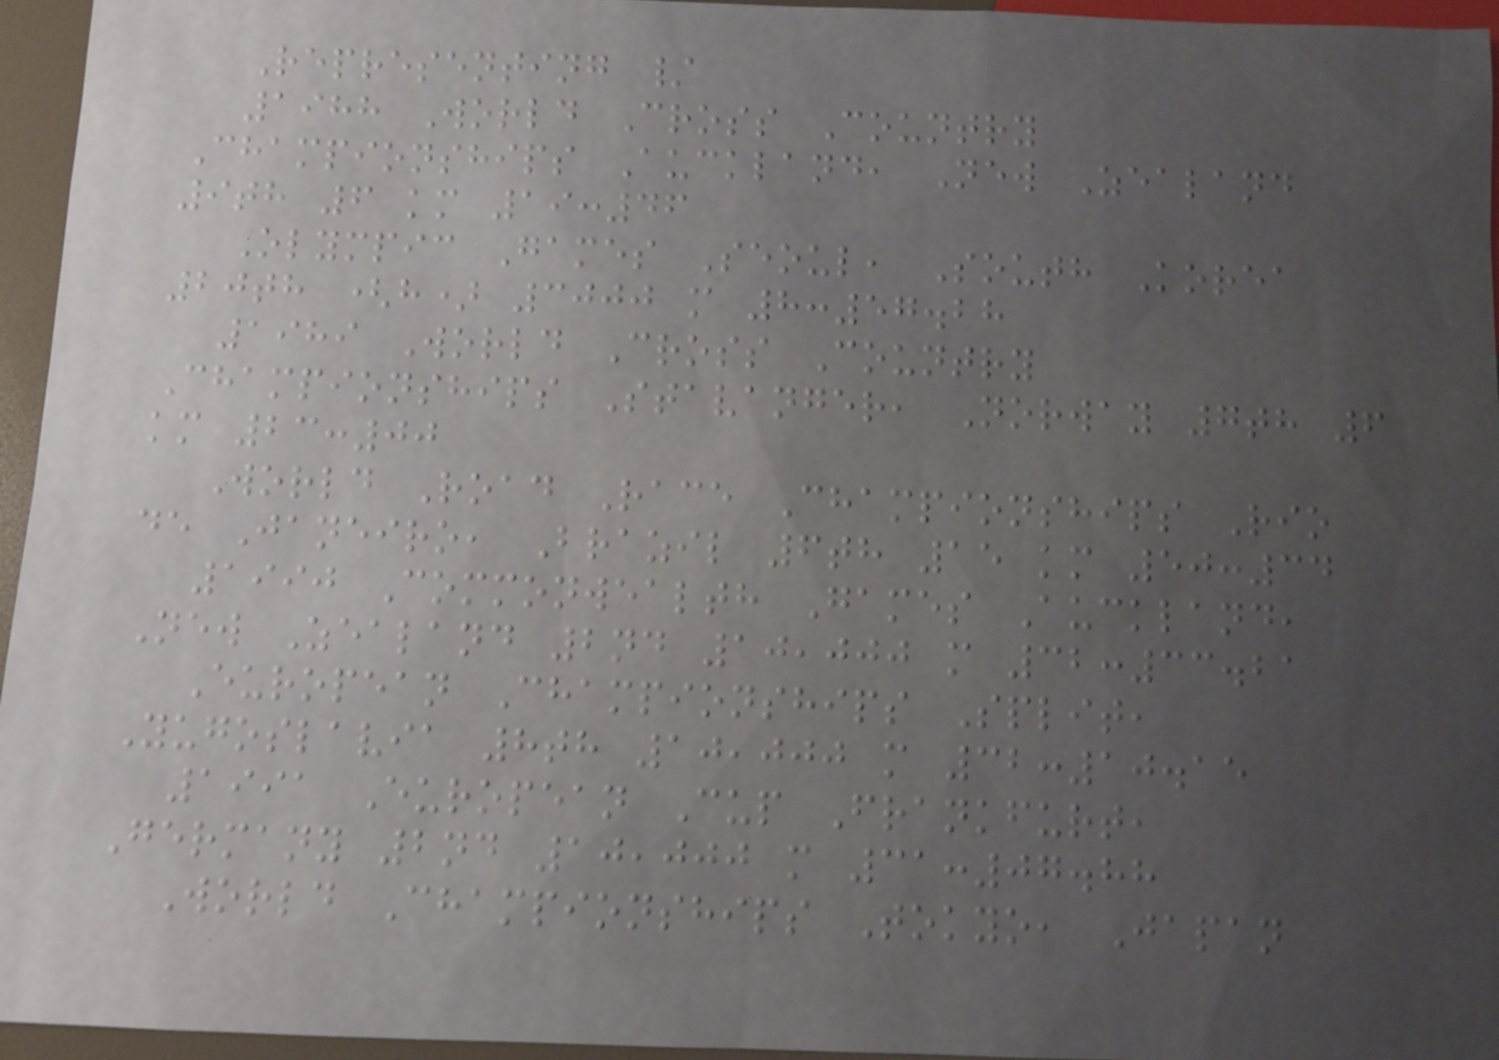Representing /
1988 World Cross Country
Championships Auckland, New Zealand
9th 6 km 19:46
Olympic Games Seoul, South Korea
20th (h) 3000 m 8:57.28
1989 World Cross Country
Championships Stavanger, Norway 7th 6
km 23:00
World Road Race Championships Rio
de Janeiro, Brazil 6th 15 km 50:34
1990 Commonwealth Games Auckland,
New Zealand 2nd 10,000 m 32:33.21
European Championships Split,
Yugoslavia 8th 10,000 m 32:10.15
1991 European Cup Frankfurt,
Germany 2nd 10,000 m 31:07.88
World Championships Tokyo, Japan
